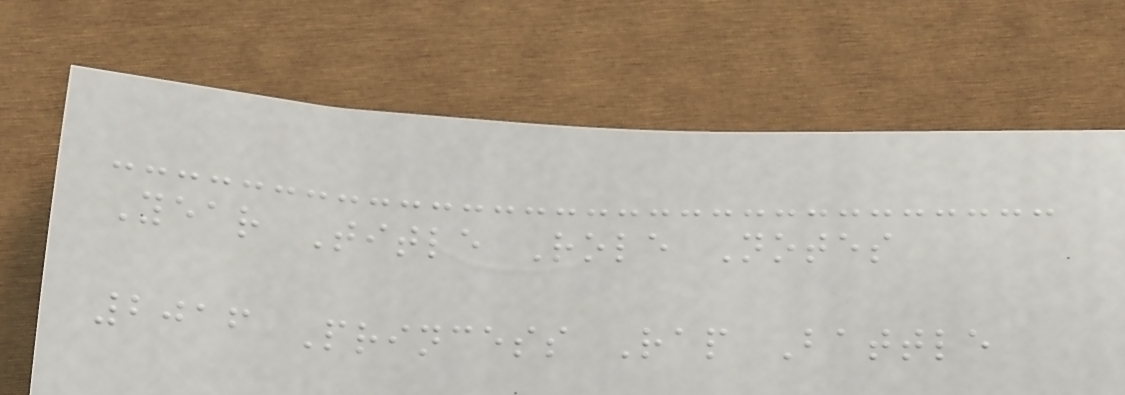Year Title Role Notes
2016 Princess Rap Battle
